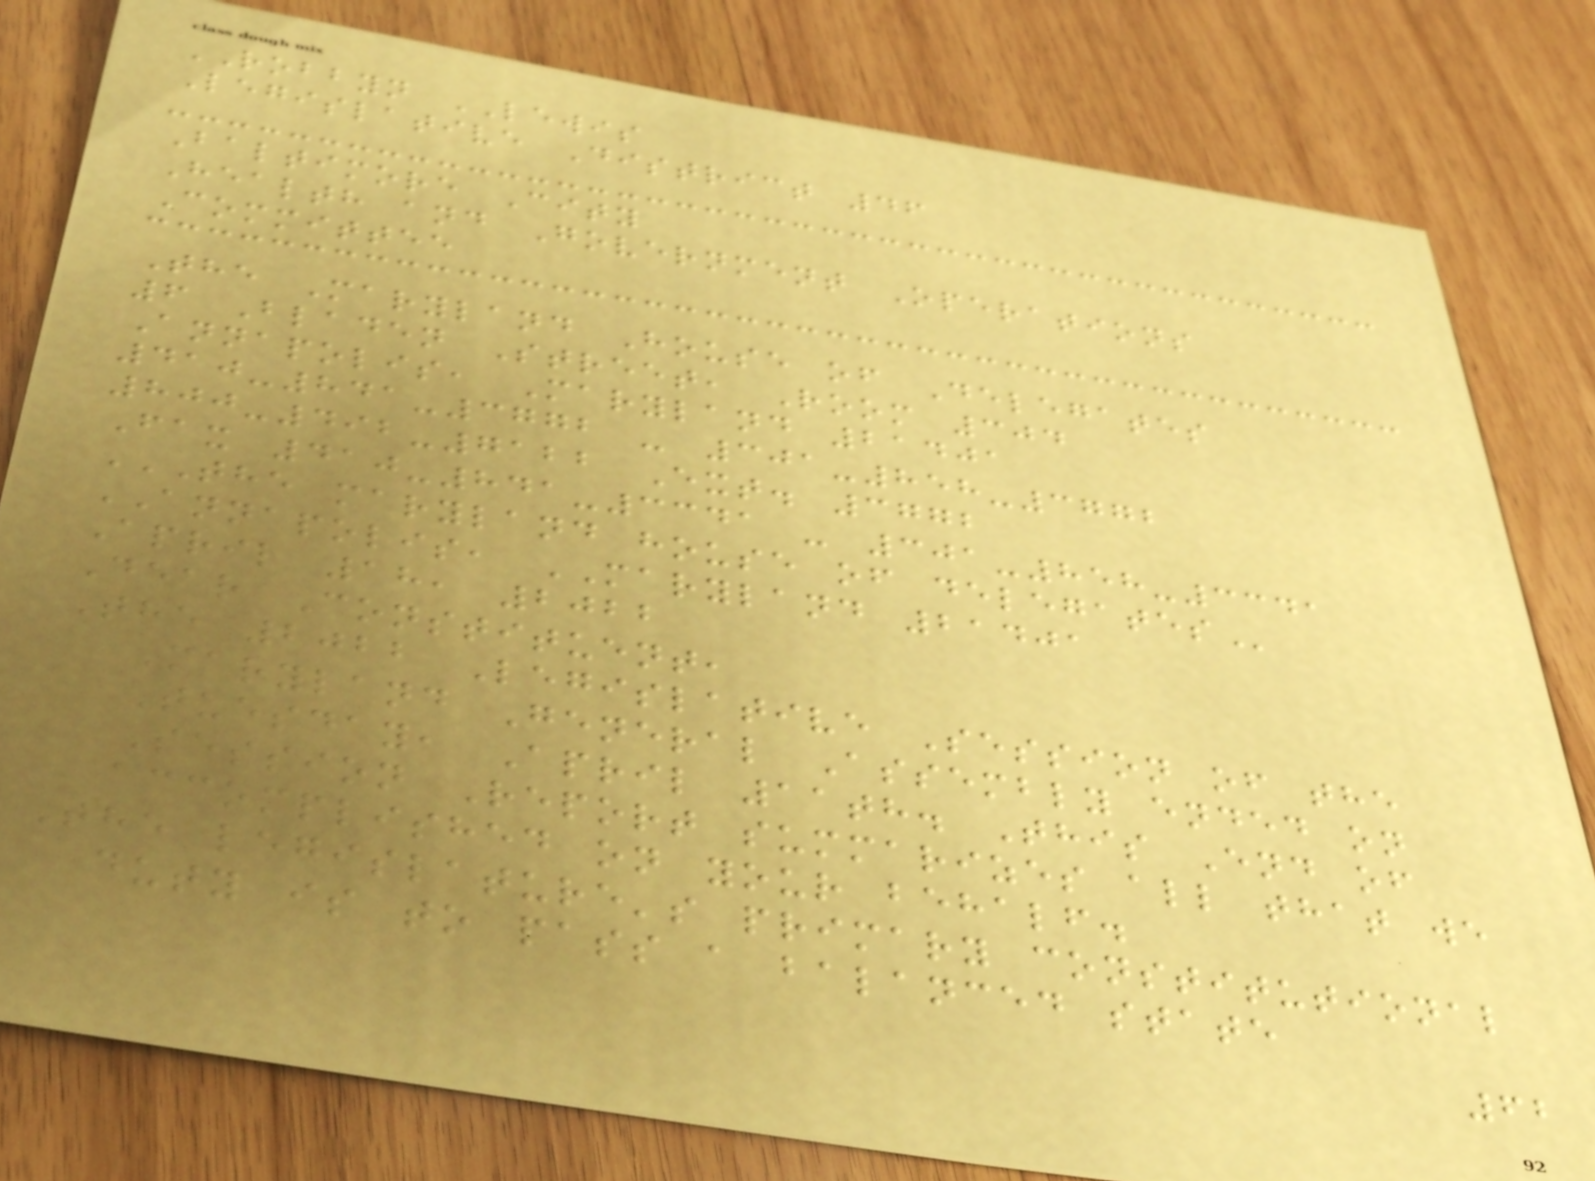ROBBYN LEWIS
Legislative District 46
Baltimore City
Health and Government Operations
Committee
The Maryland House of Delegates
6 Bladen Street, Room 304
Annapolis, Maryland 21401
410-841-3772 - 301-858-3772
800-492-7122 Ext. 3772
Fax 410-841-3341 - 301-858-3341
THE MARYLAND HOUSE OF DELEGATES
ANNAPOLIS, MARYLAND 21401
April 18, 2022
Dear Constituent,
The 2022 Legislative Session of the
Maryland General Assembly ended on
Tuesday, April 11th. This End of
Session Report summarizes all that we
accomplished on your behalf.
The legislature's primary constitutional
duty is to pass a balanced state
62
